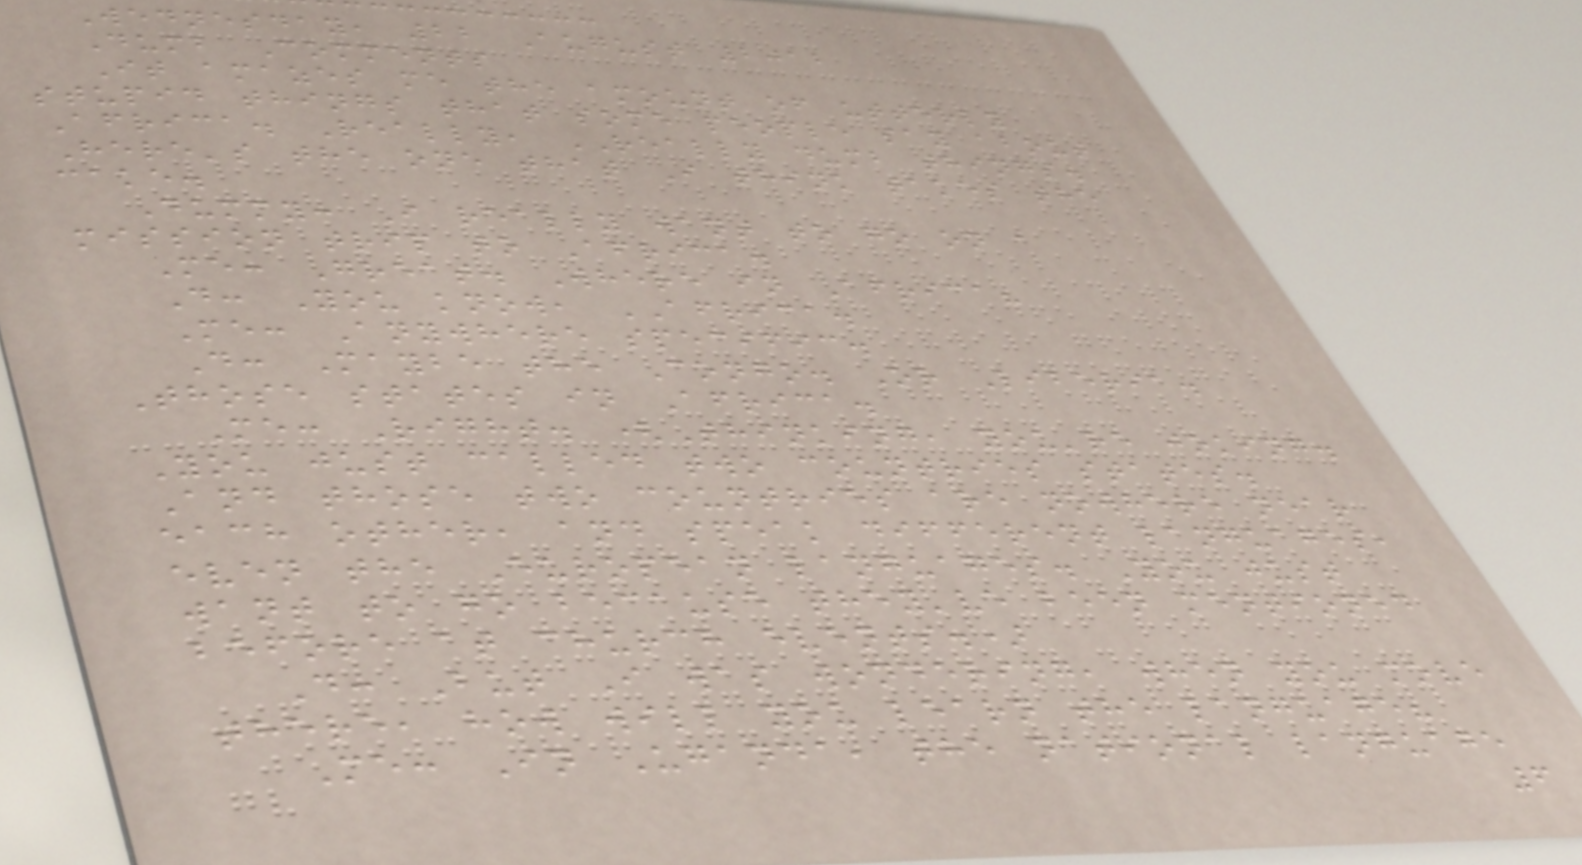Wednesday, 22 August 2012
Dumb Comments
It amazes me the amount of utterly
stupid things that some people say about
Africa. Really, REALLY dumb things.
Here's the one that I think takes the
cake.
Dummy: I really want to go on a
mission trip to Africa.
Me: Great. Where in Africa?
D: You know, AFRICA.
Me: Anywhere specific.
D: Maybe the Congo. Or Liberia.
Those states in Africa.
Me: Right. (Thinking, you're joking.
You just called two countries states.
And those two countries are nowhere near
each other, and speak different languages,
even the European languages. You just
want to go because they've been mentioned
before at church events.)
D: But I was wondering, when you move
there, how will you learn the language?
Me: In Uganda, the national language
6
